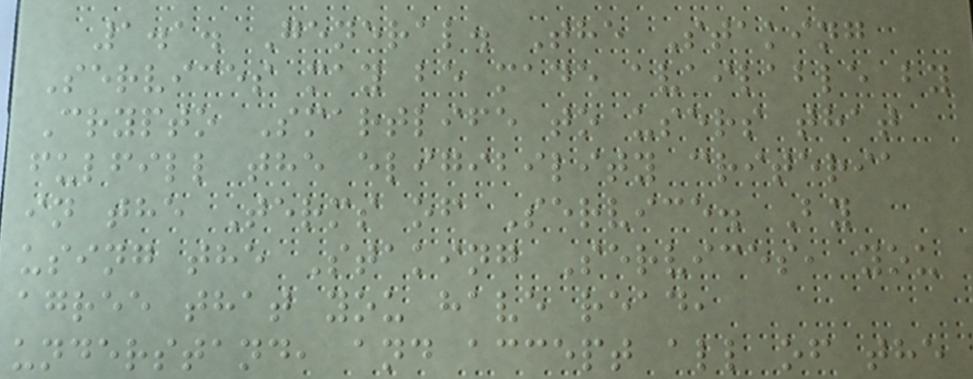1.1. General. The Staking
Services may be made available by
Crypto Smartlife to users that
fulfill the eligibility criteria
in the Terms of Service. By
using the Staking Services, you
agree that you have read,
understand, and accept all of the
